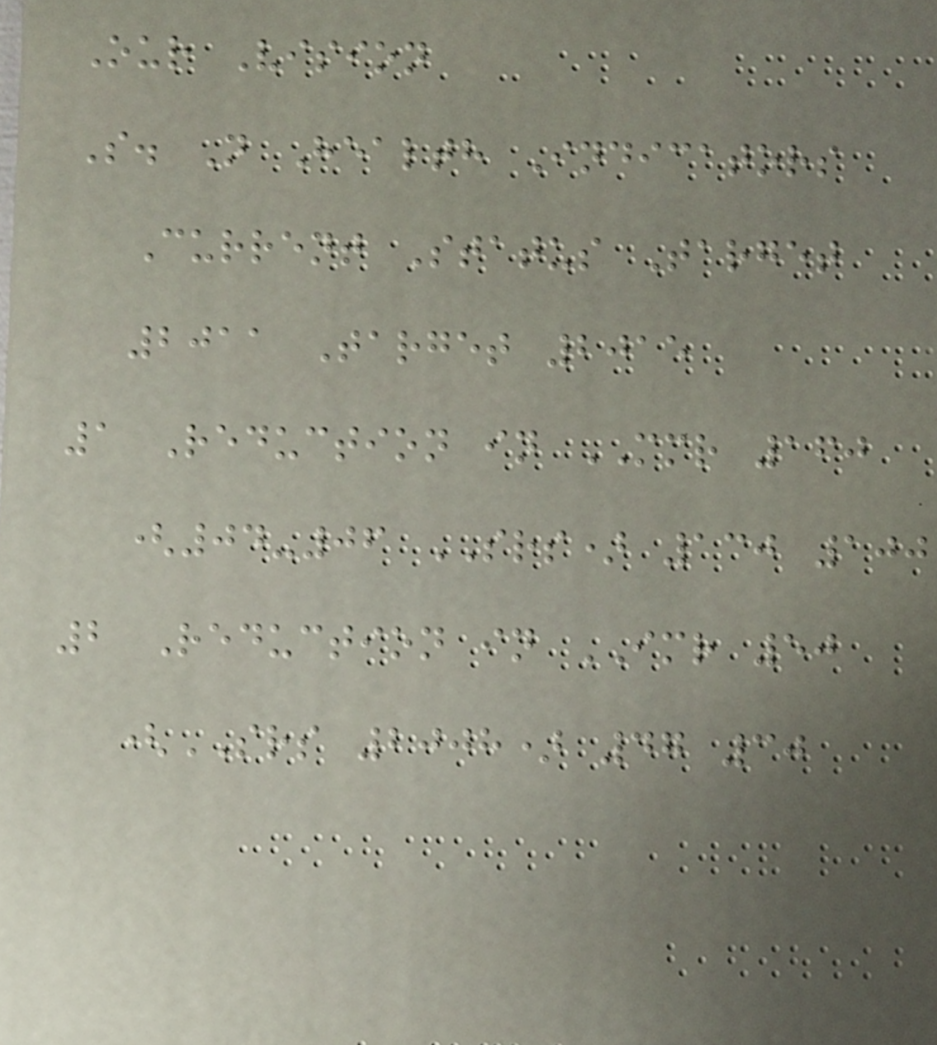Our Vision
S. N Health Indicators
Current Status Target
2011 Target 2015
1 Reduction in MMR 160
(04-06 SRS) 130 100
2 Reduction in IMR 50
(SRS 2008) 47 30
